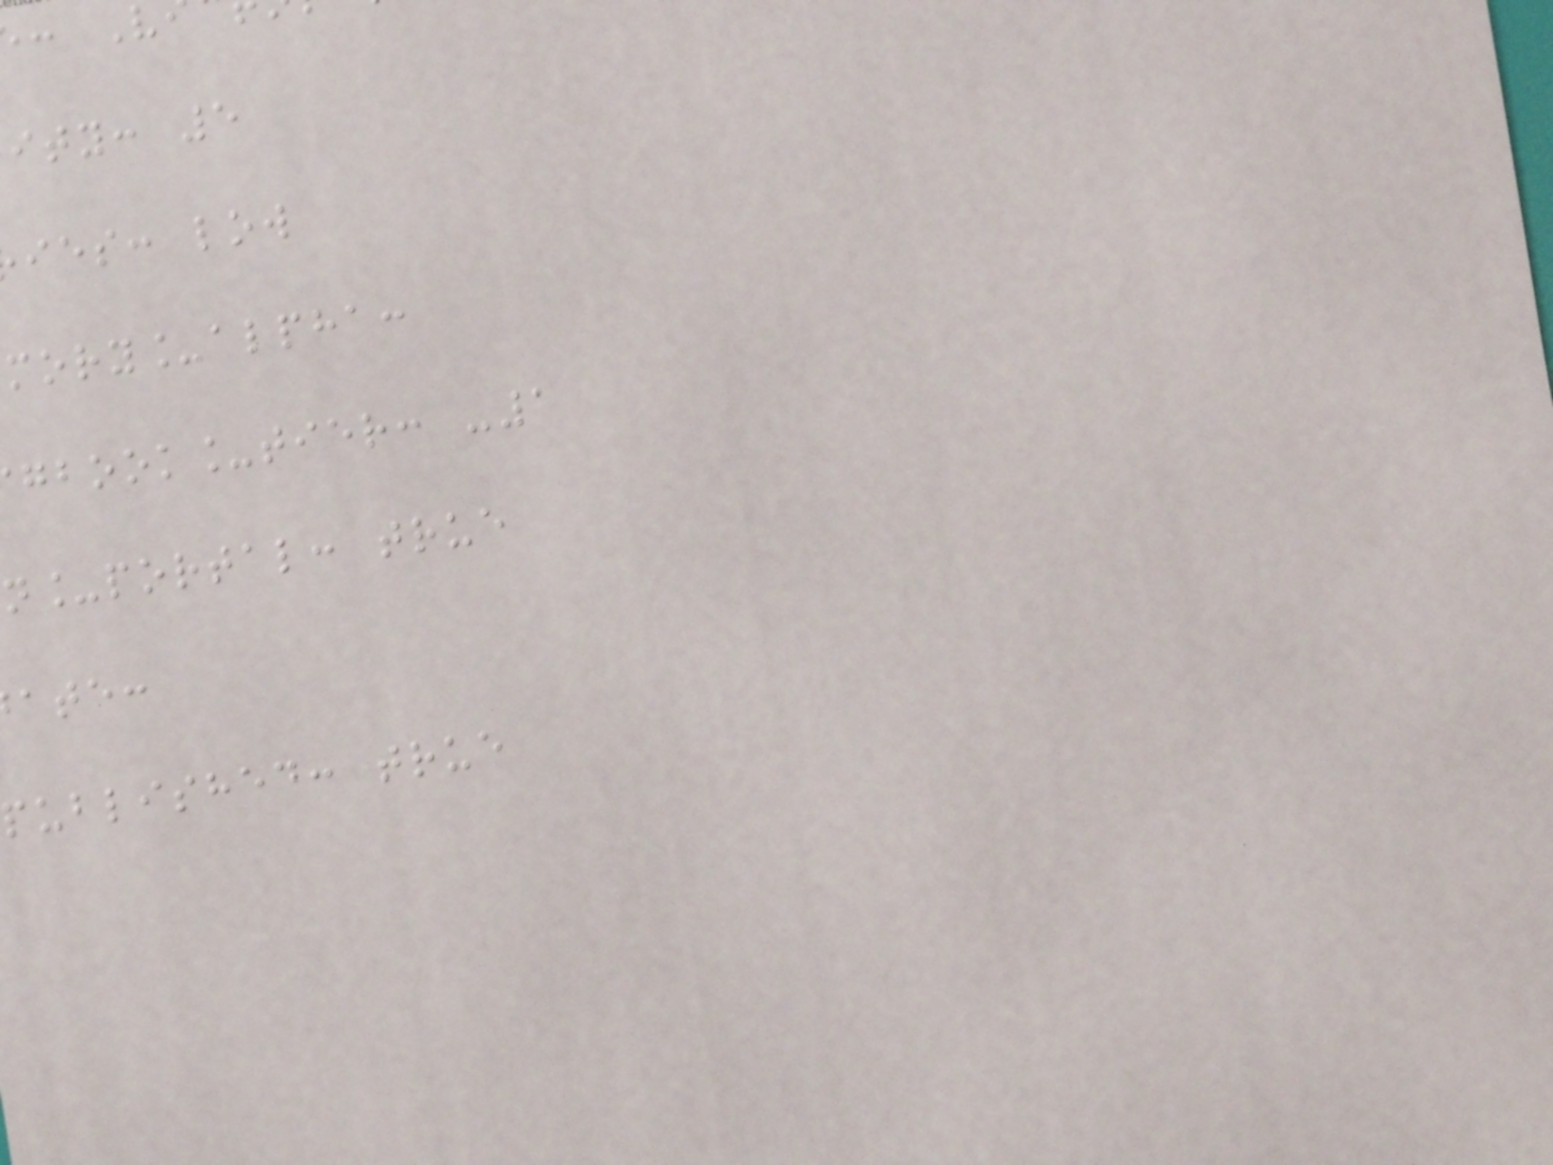ity: 5
ies: low
mory_alpha:
gbook_tier: -1
n_portal: true
ate:
published: true
